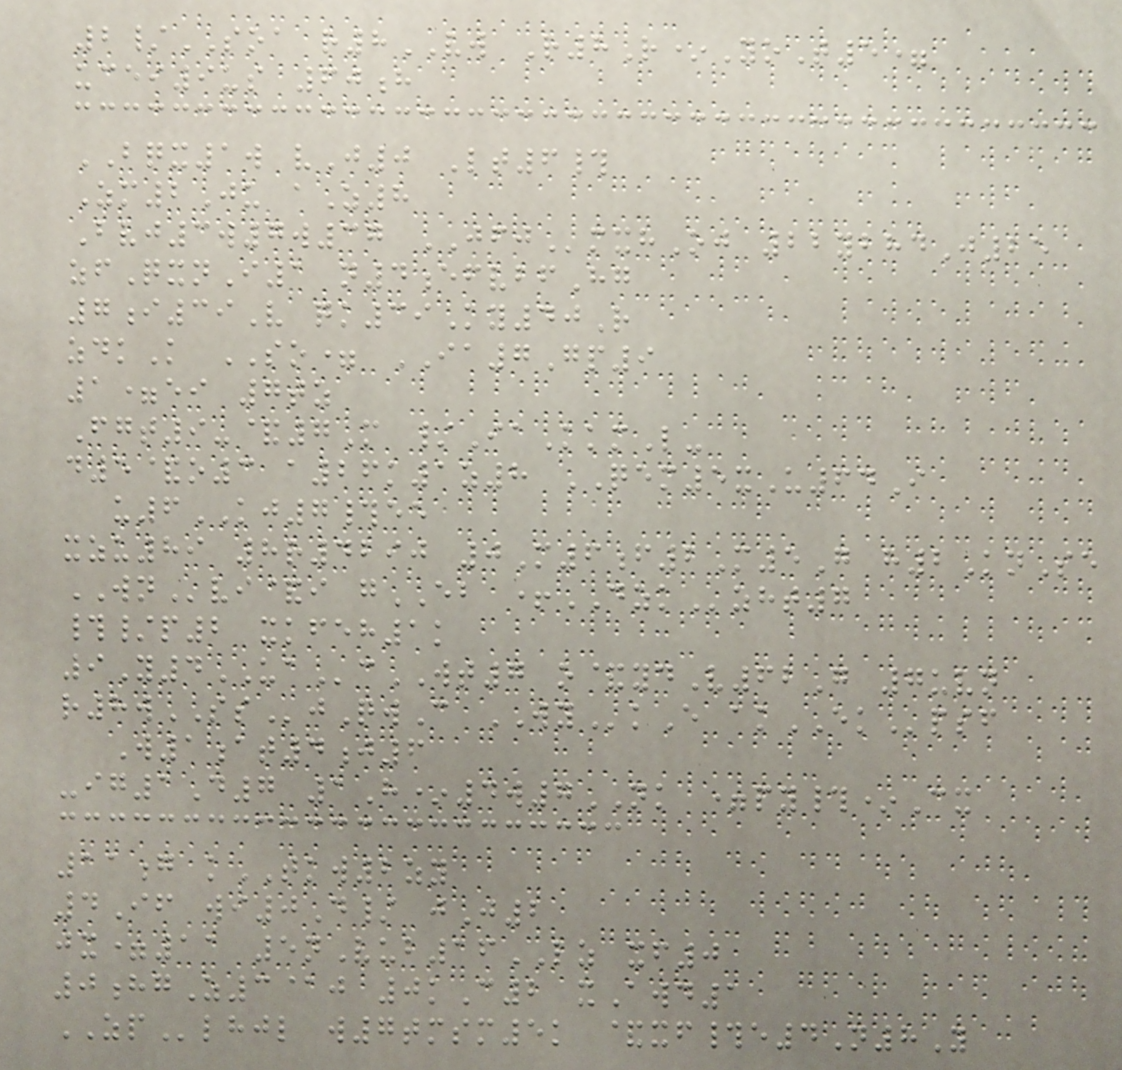2/SOA r8VW R8R*YoT5=
ucei9us 60h
BQX1w vJ0 Lt6#
Zm2Ju aZ8
Bvj3w7w37 JFJmxhOj 22ybhdJ25
zfQxnI1 n4efvbfHg
7i39V qk39Ky40R
zdkK SO= IA7Gp9
1=ei 7tz
Fgt9-&7M /IaKkmL-
d5&o3 a26k1z8 QEM5xU64I
u6KJ7#ee
xzu89 8r4290 0M6f2M5G h2KnSe
WNvi&i gEB +DZKzht7
#/p2 xkfeh1k
9Y4UAcWT7 o&ydV62G 7uvn
r8wSSjQwC WYkE akEKpsf
W1at4j6
-ig1D7 1H*4w7NK =py#*Cx
11g kTKW2zy
4If wi0D/ jJ2
jx=11 5nVub16LZ xf0
0hgZ3@j 0kC2 xAwd1
ZPlhjl w7tmsm5k &xf#e4N8Y
